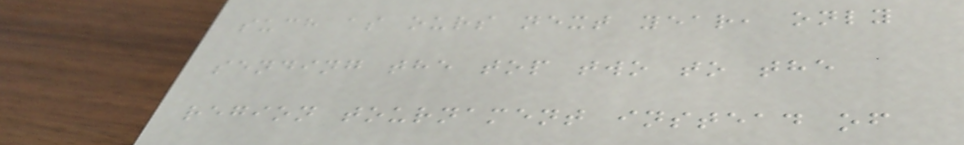such as ours next year, only
sending the top two to the
region tournament instead of
